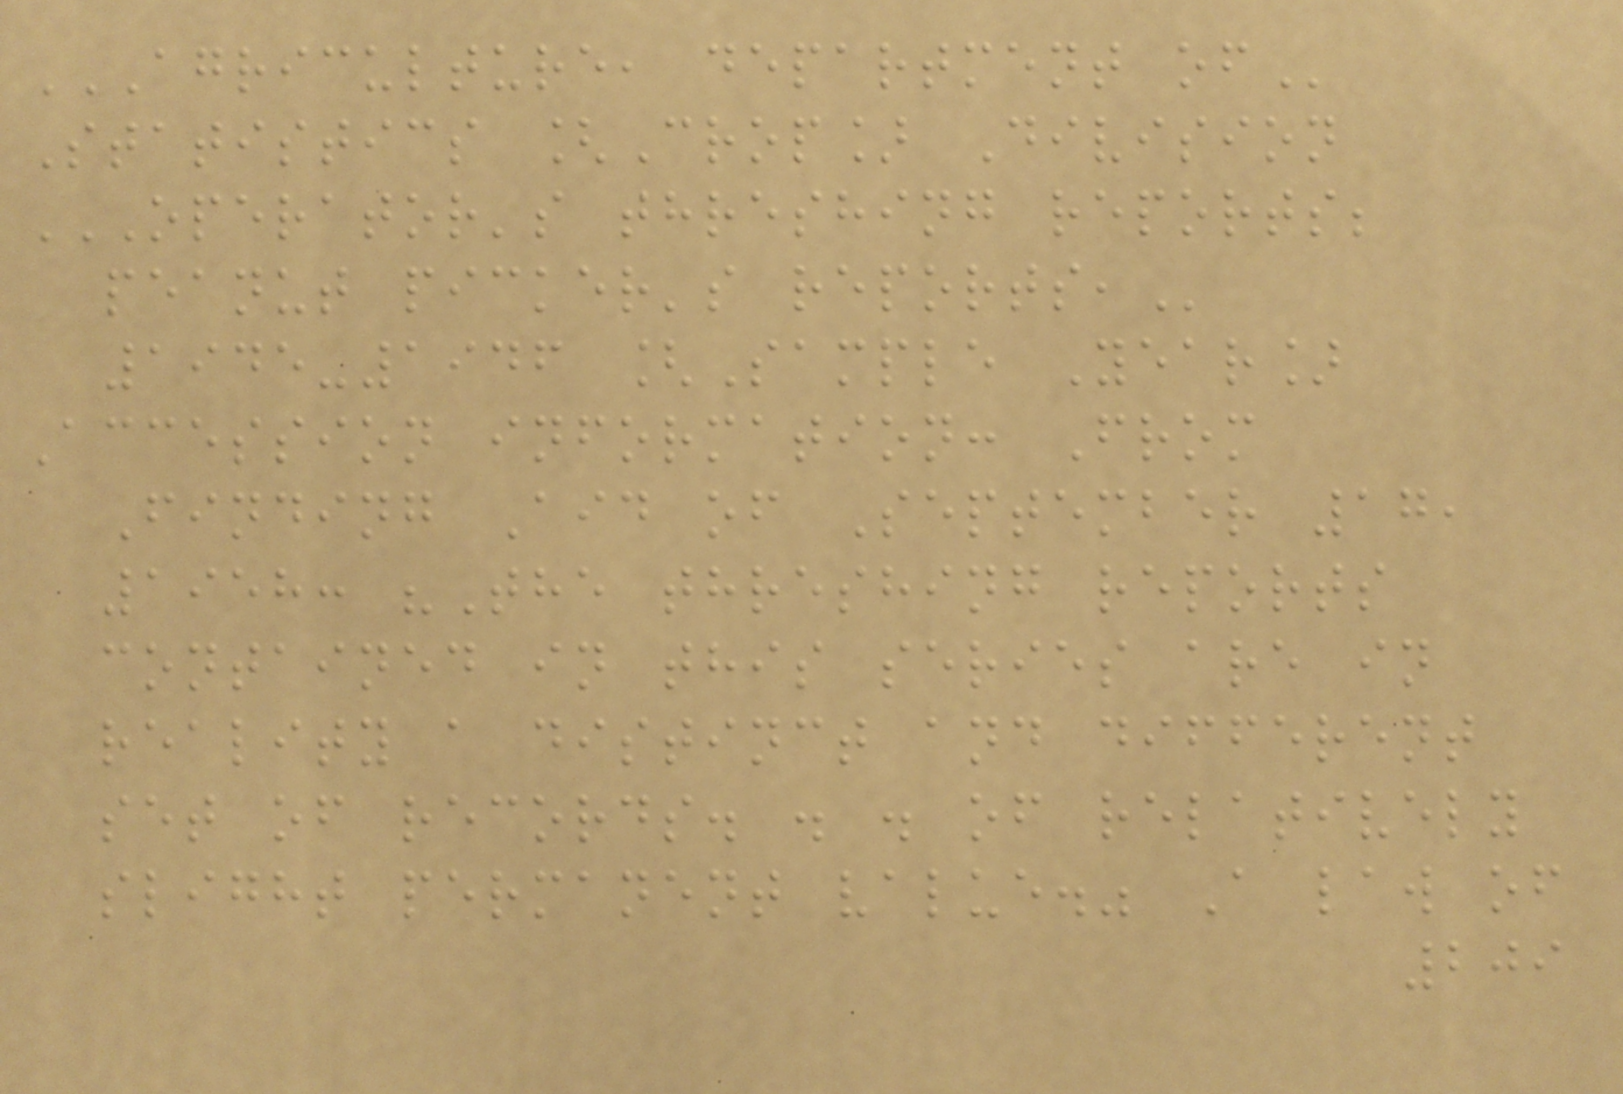AGRICULTURE, DEPARTMENT OF
Statistics [Crop] Division
OPERATOR'S THRESHING REPORTS;
PEANUT PICKER'S REPORTS,
1945-1946 [Sample Year]
Accession information: From
Finding Aid of September 17,
1958: "The threshing reports
contained in this series are in
reality a distinct and different
set of records. . . of relatively
slight permanent value." A law of
209
